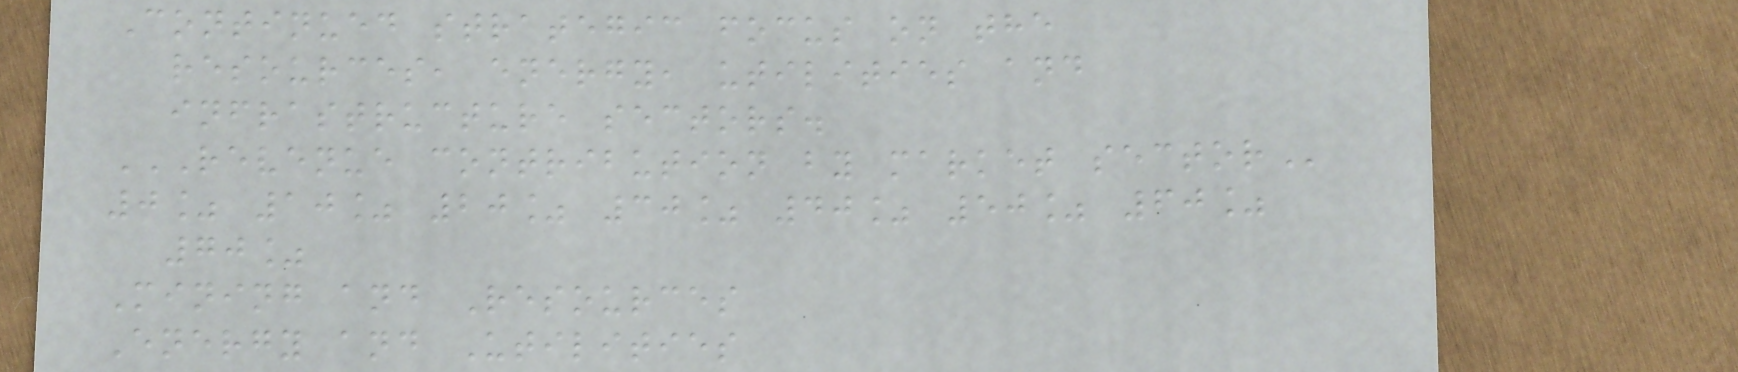Continued strategic focus on the
resources, energy, utilities and
infrastructure sectors.
REVENUE CONTRIBUTION BY MARKET SECTOR
0% 10% 20% 30% 40% 50% 60%
70%
Mining and Resources
Energy and Utilities
